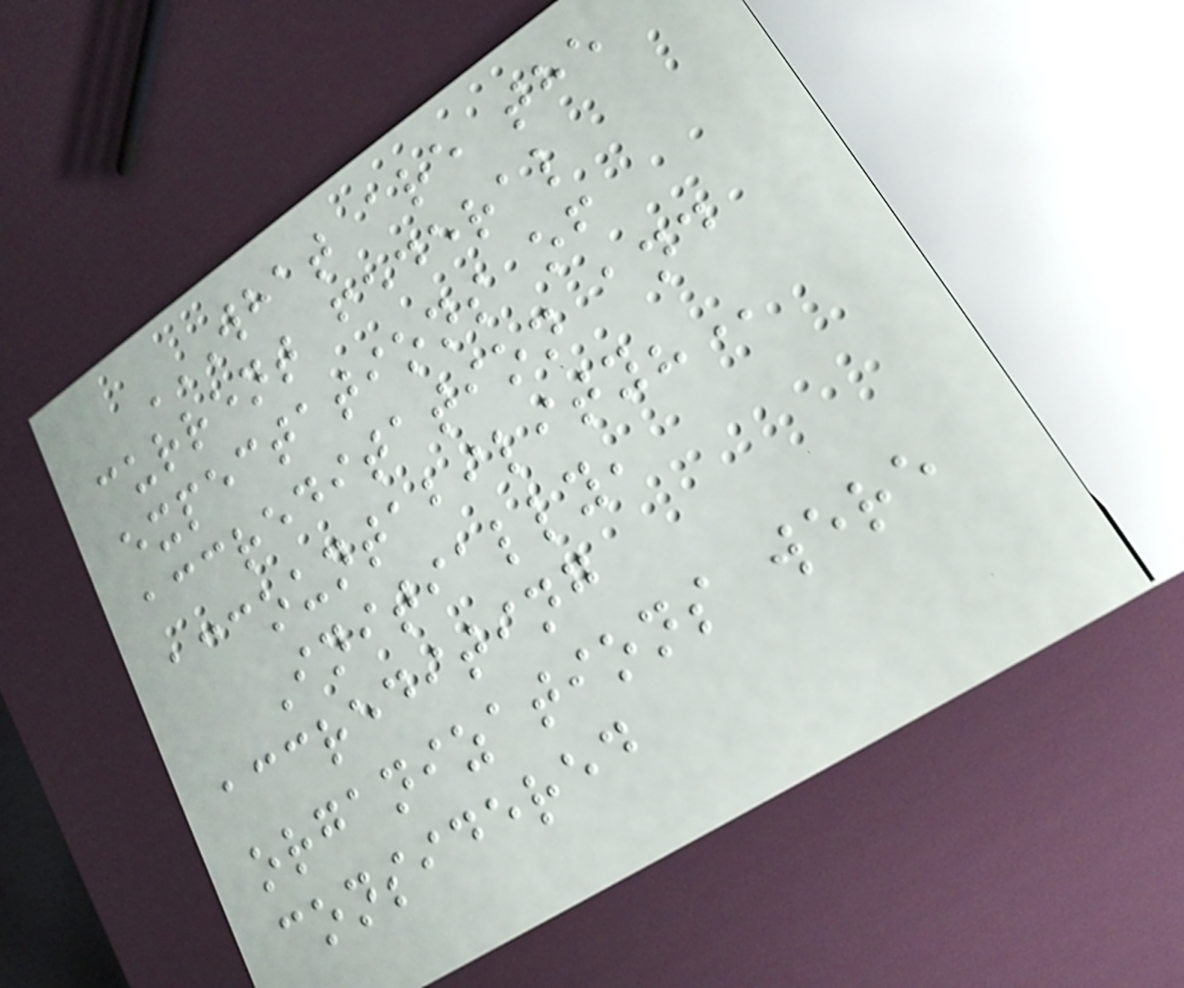WHAT ARE THE
CURRENT FEDERAL
EXPECTATIONS OF
ACCREDITATION AND
ACCOUNTABILITY?
Initially,
accrediting
organizations were
considered
